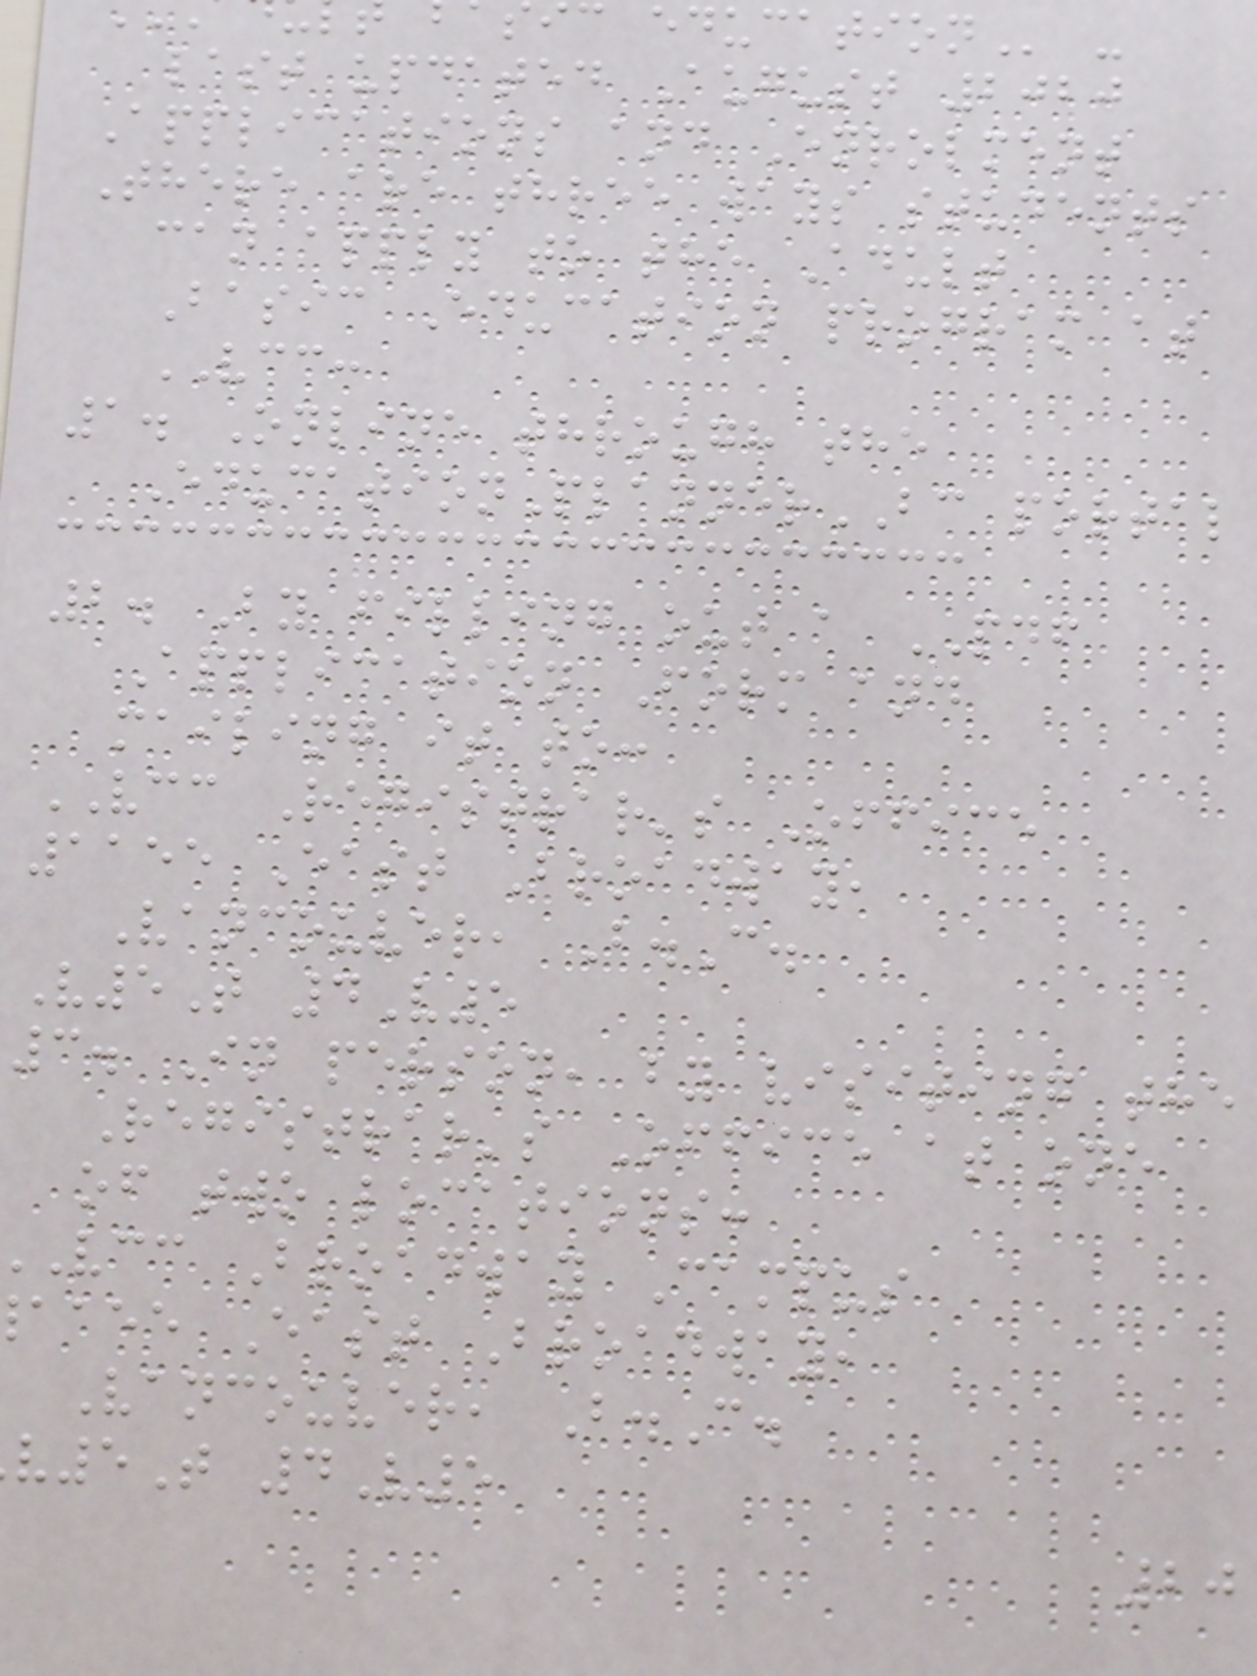last updated August 2020
Applications and Enrolment
There are three ways students
can apply to the Adult
Basic Education program at
VCC:
1. Online through the
EducationPlannerBC portal
2. By filling out a PDF
Application Form and
mailing it to:
VCC Registrar's Office
1155 East Broadway,
Vancouver, B.C.
V5T 4V5
3. In person, by visiting the
Registrar's Office at one
of two locations:
vcc Broadway Campus
aaee East Broadway,
Vancouver, B.C.
5T 4V5
20
